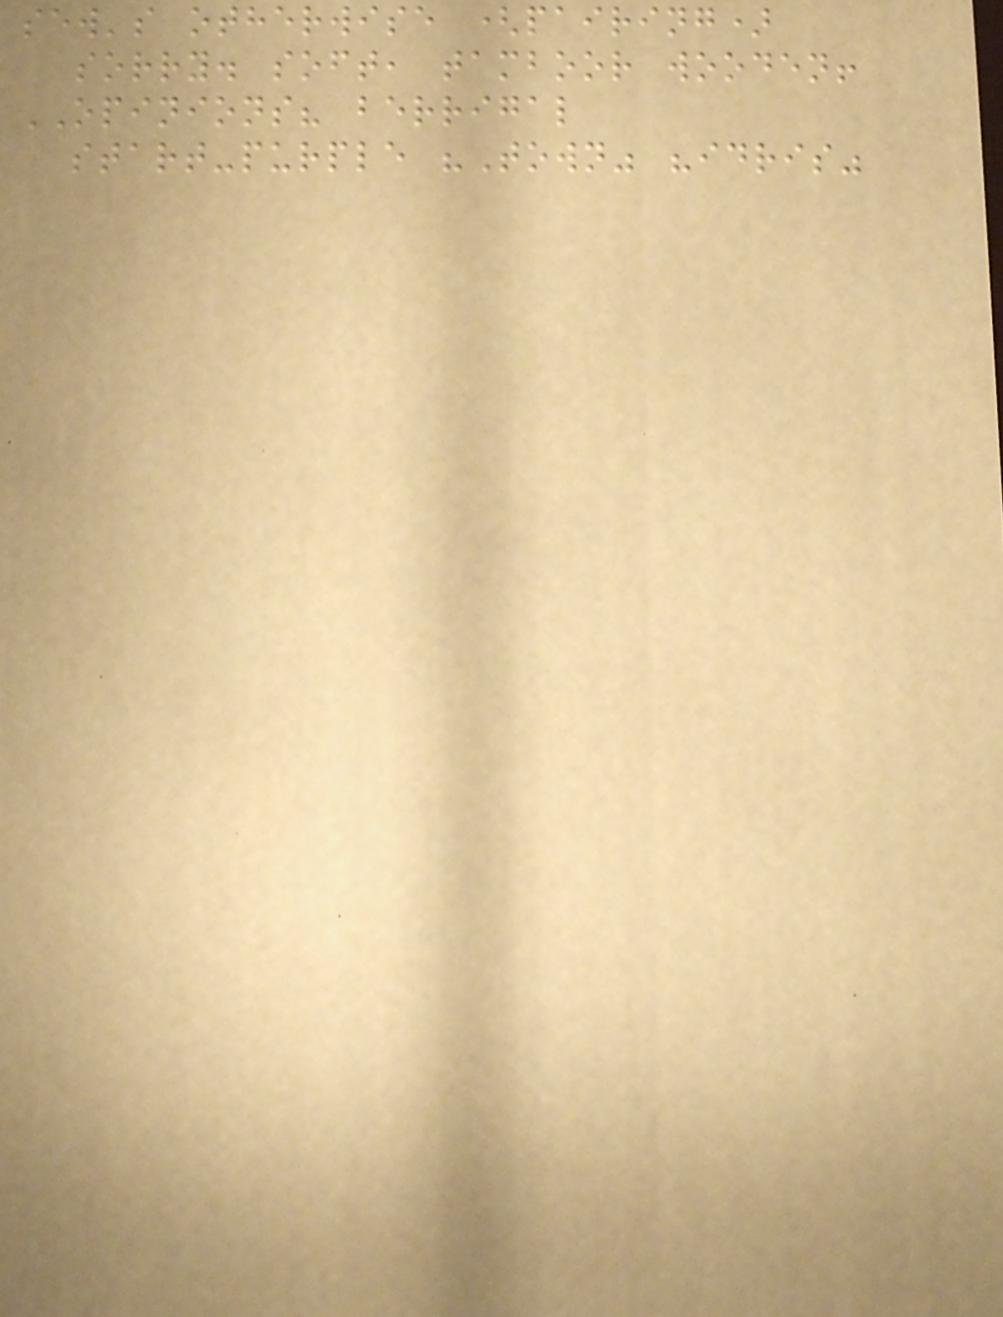sew's otherwise (pairing)
sorry. soft, tamboor wooden!
OPINIONS? berrigal
start-purple "Town" "idris"
